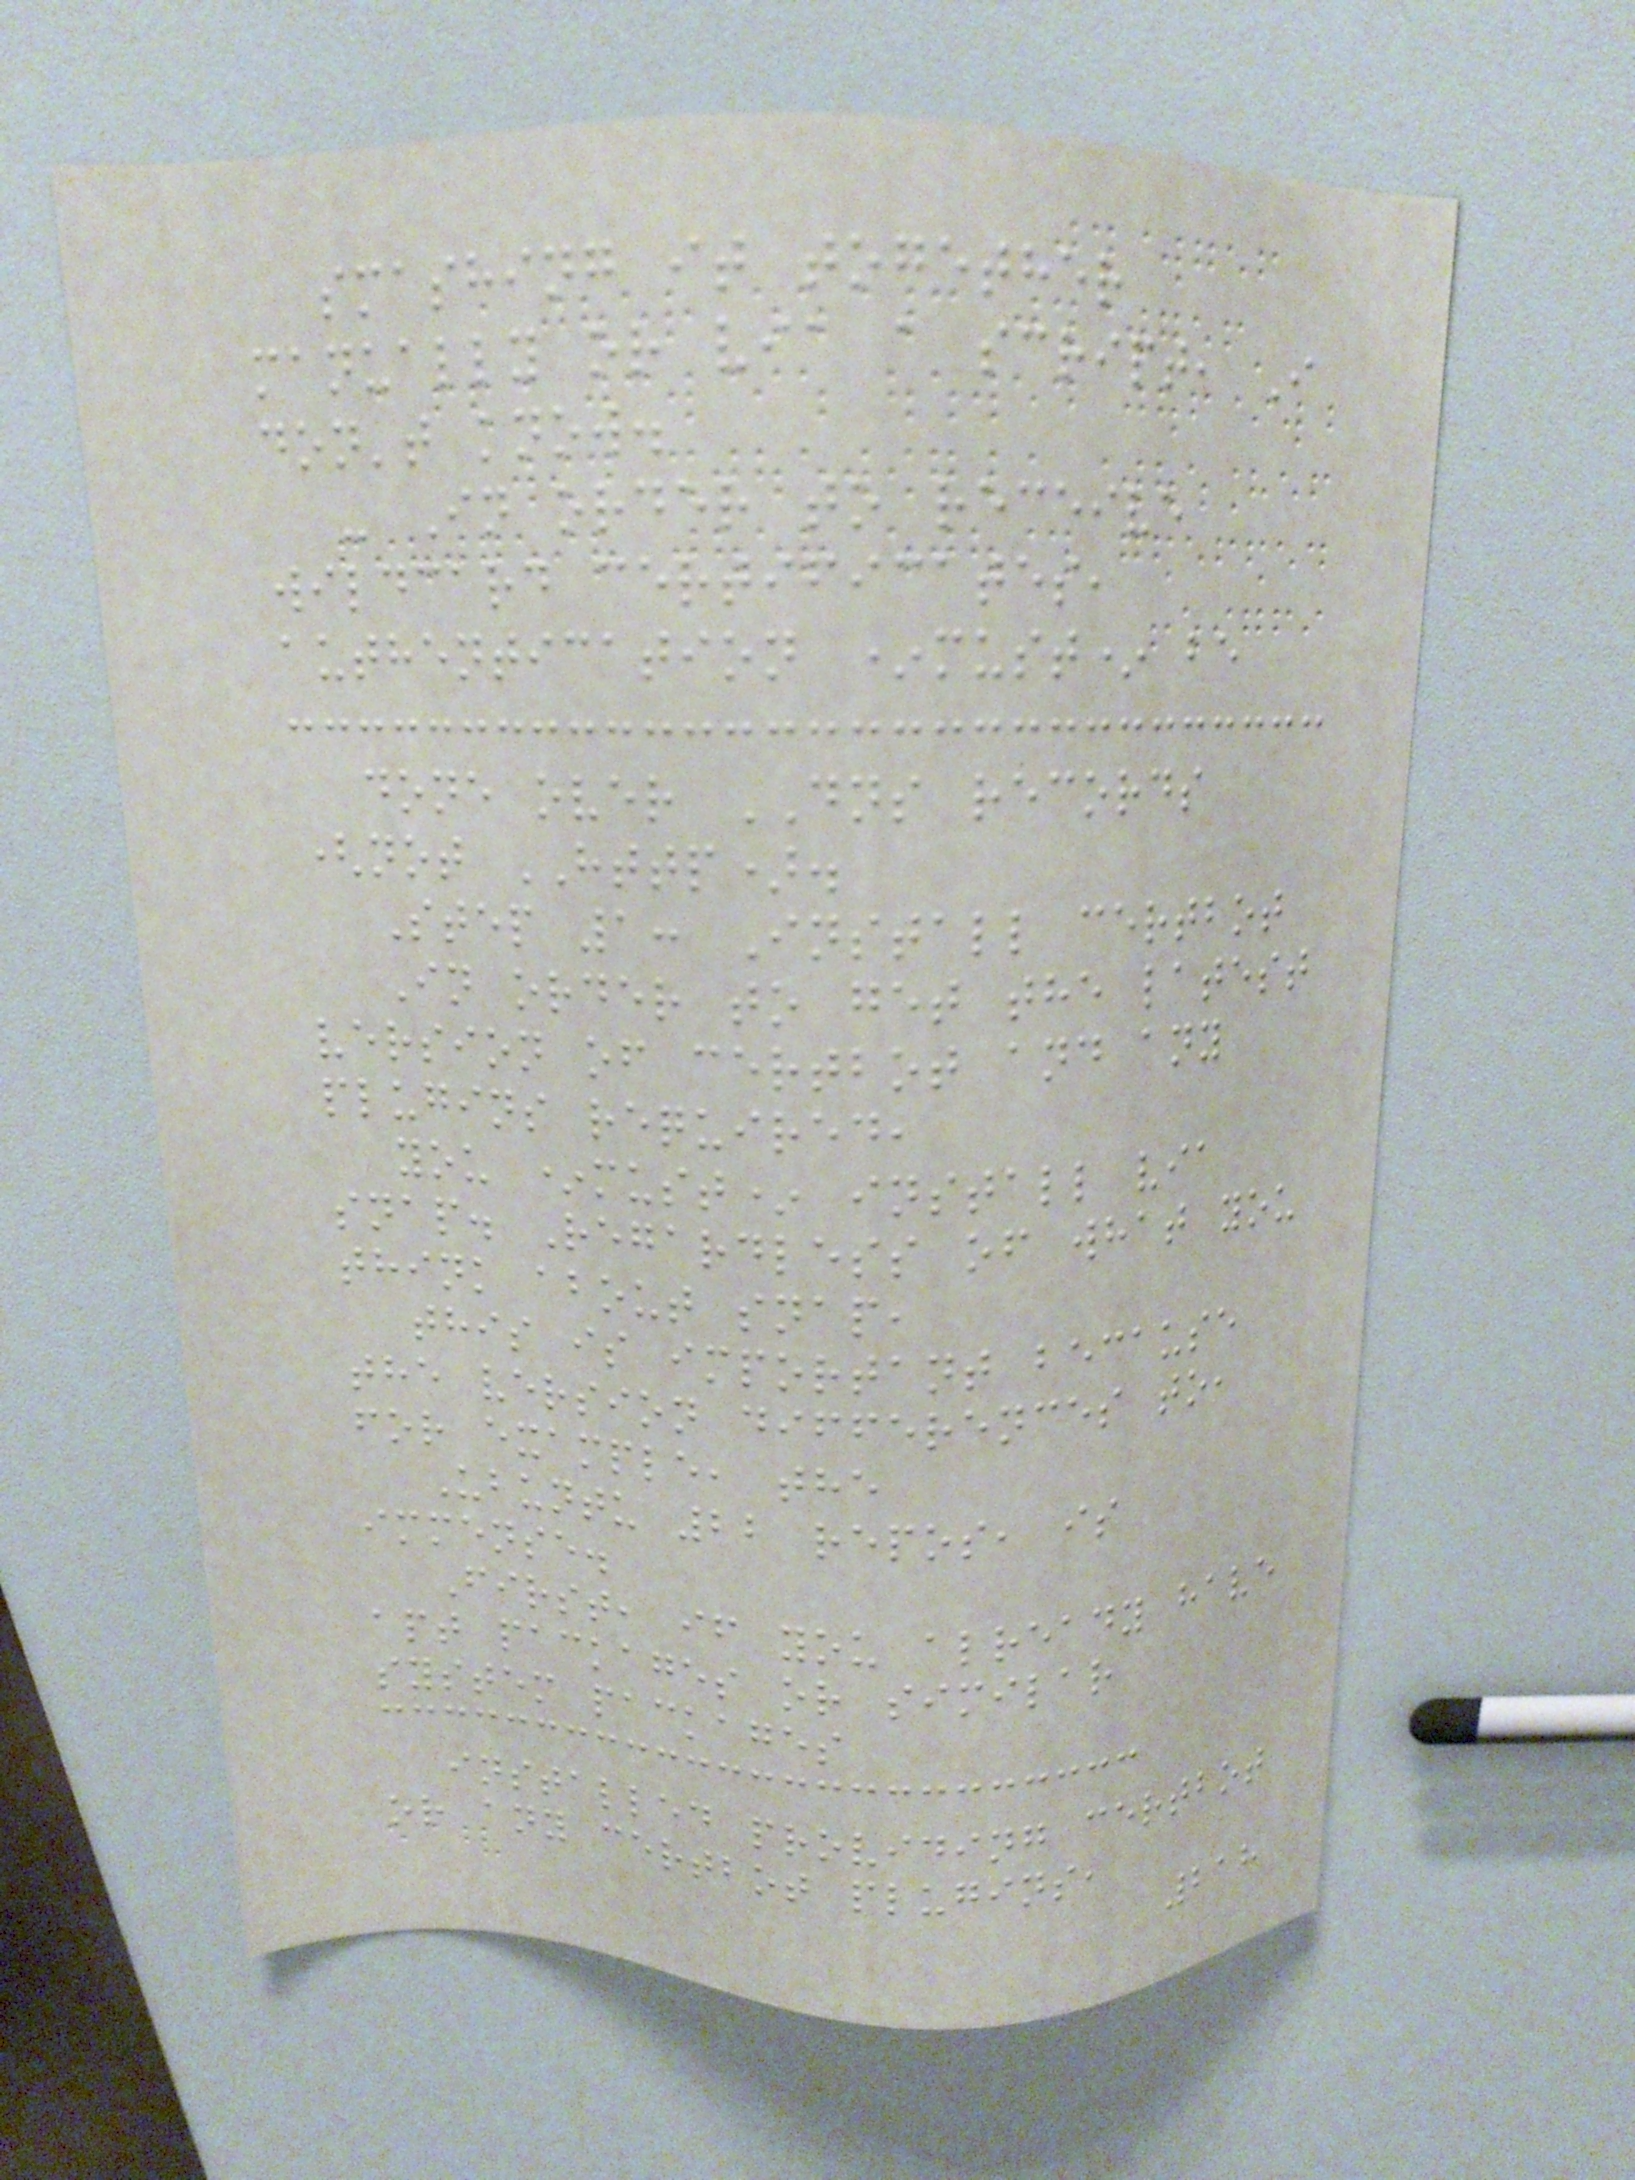smashing it together
manually or via a script, I
don't know.
- In order to receive
wildcard certificates,
authentication *must* be
done over DNS records
(not HTTP).
Step 1: Install certbot
In order to get the latest
version of certbot and any
plugins required,
you *must* install via
snap. Regardless of what you
think about snap,
this is important because
the version differences to,
for example, the
Ubuntu 22 repos, is
immense.
First, if you already have
apt packages or similar
system packages
installed providing certbot
or any certbot plugins,
218
